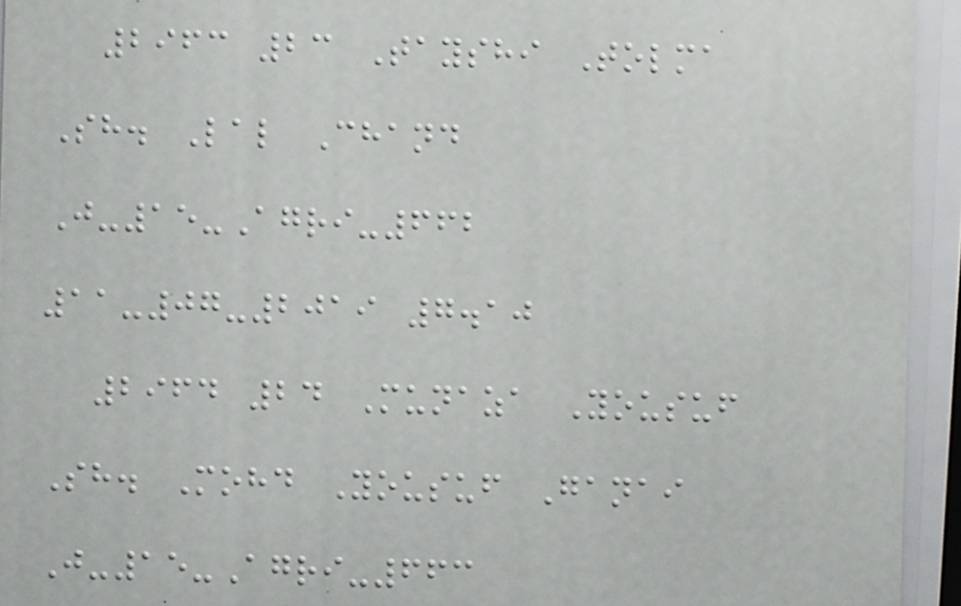2963 23 Tayshi Tolma
Sh. Lal Chand
J-15-Agri-662
11-07-2019 7.10
2964 24 Munaza Yousuf
Sh. Mohd Yousuf Ganai
J-15-Agri-663
